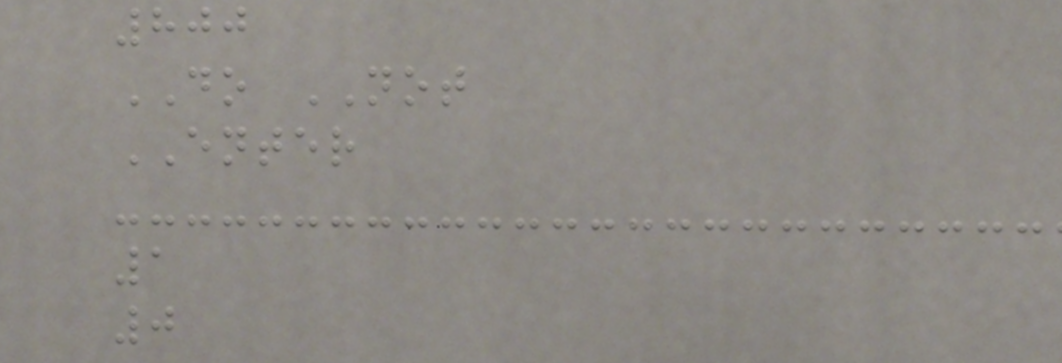800
DO NOT
ENTER
1
0
